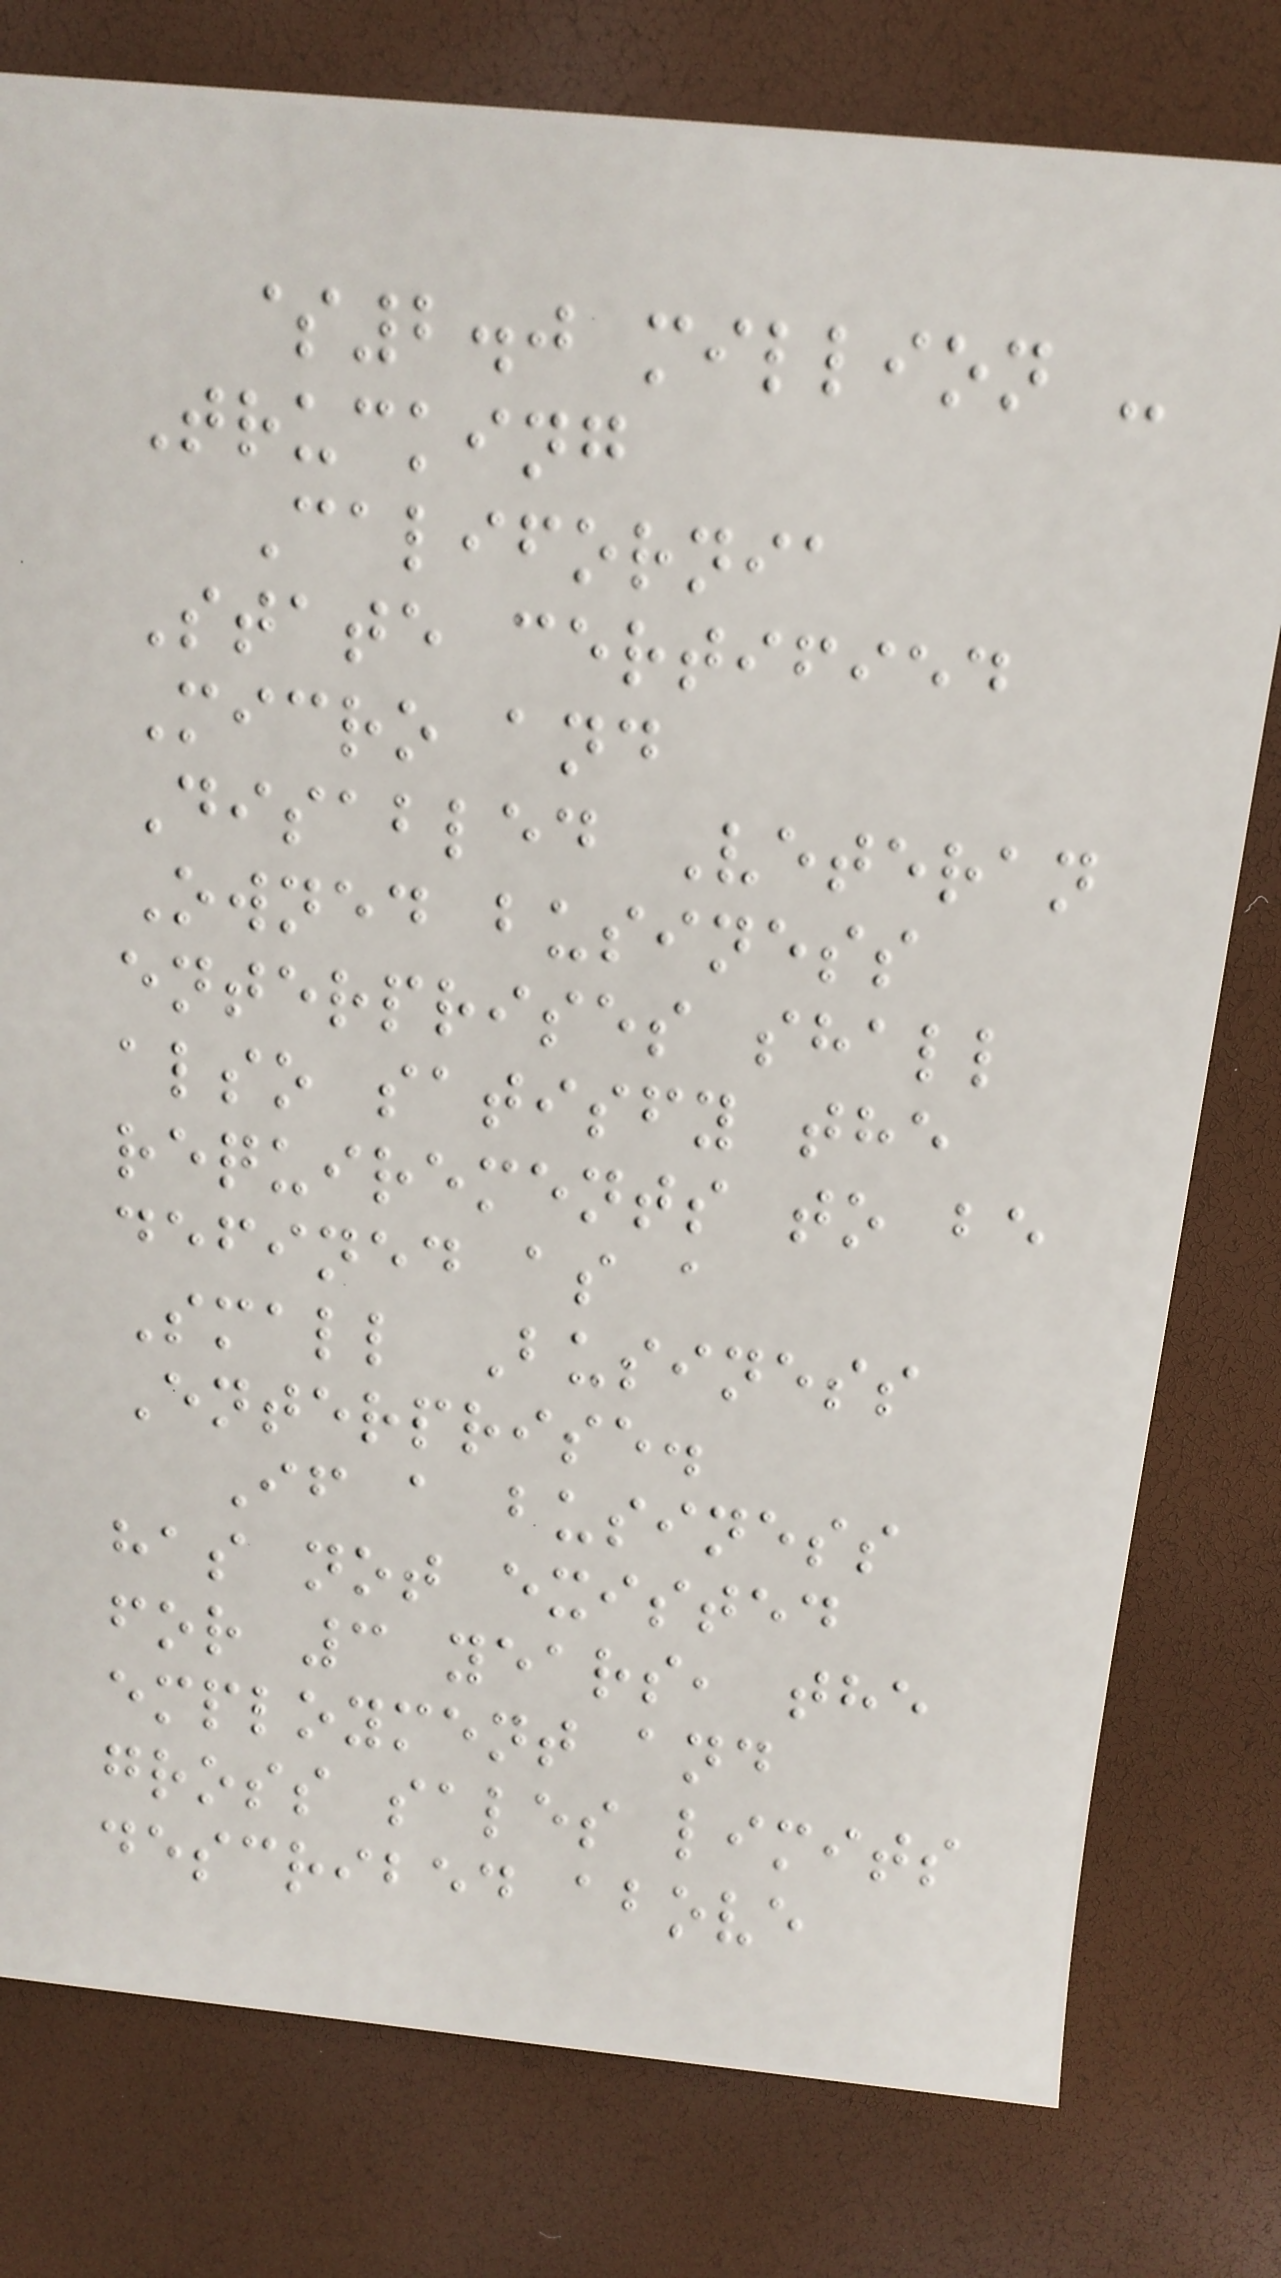$2.0 million -
Trucking
California
State certified
Micro and
Disabled Veteran
Owned business
enterprises shall
also satisfy the
requirements to be
defined as a
Small Business
Enterprise.
If a business
has not existed
for 3 years, the
employment and
gross sales limits
described above
